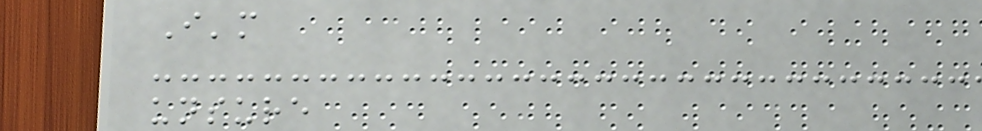I'm
unsure
